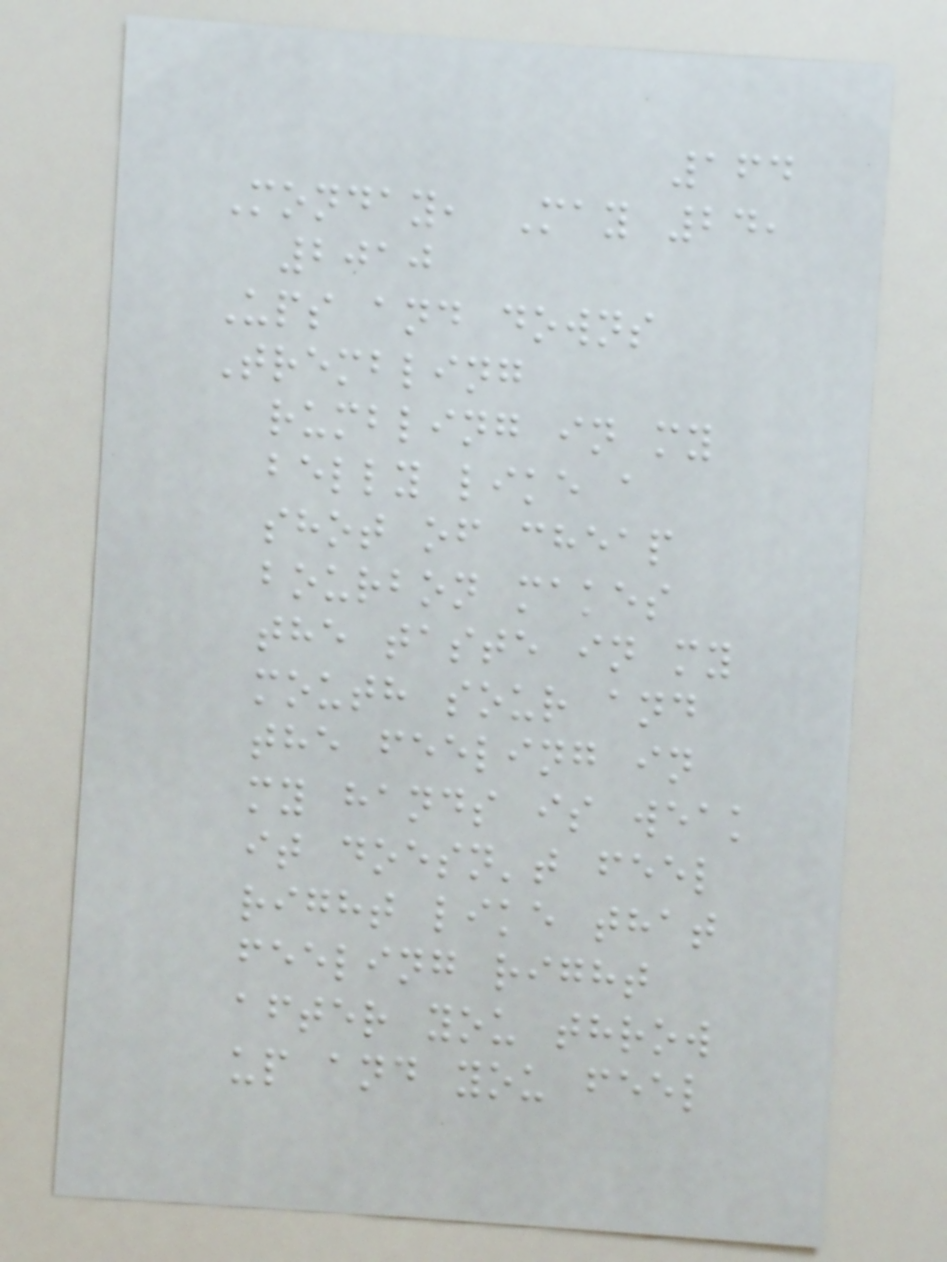164
Monday, May 24,
2010
Ups and downs
Trembling
rumbling in my
belly like a
shot of cheap
bourbon makes
the taste in my
mouth sour and
the feeling in
my hands is weak
it doesn't feel
right like that
feeling right
after you throw
up and you feel
